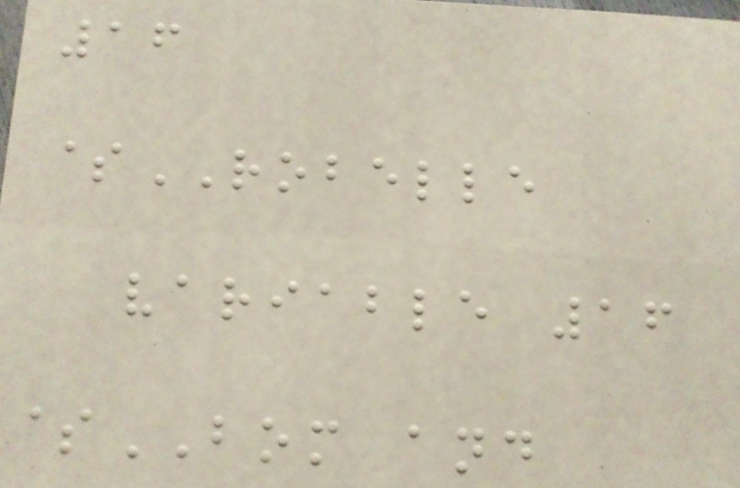16
$ROBELLE
variable 16
$BOM and
